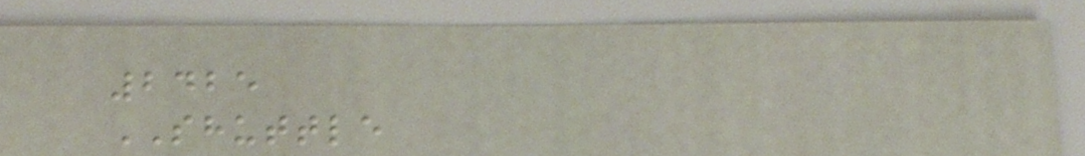2425
SHUTTLE
